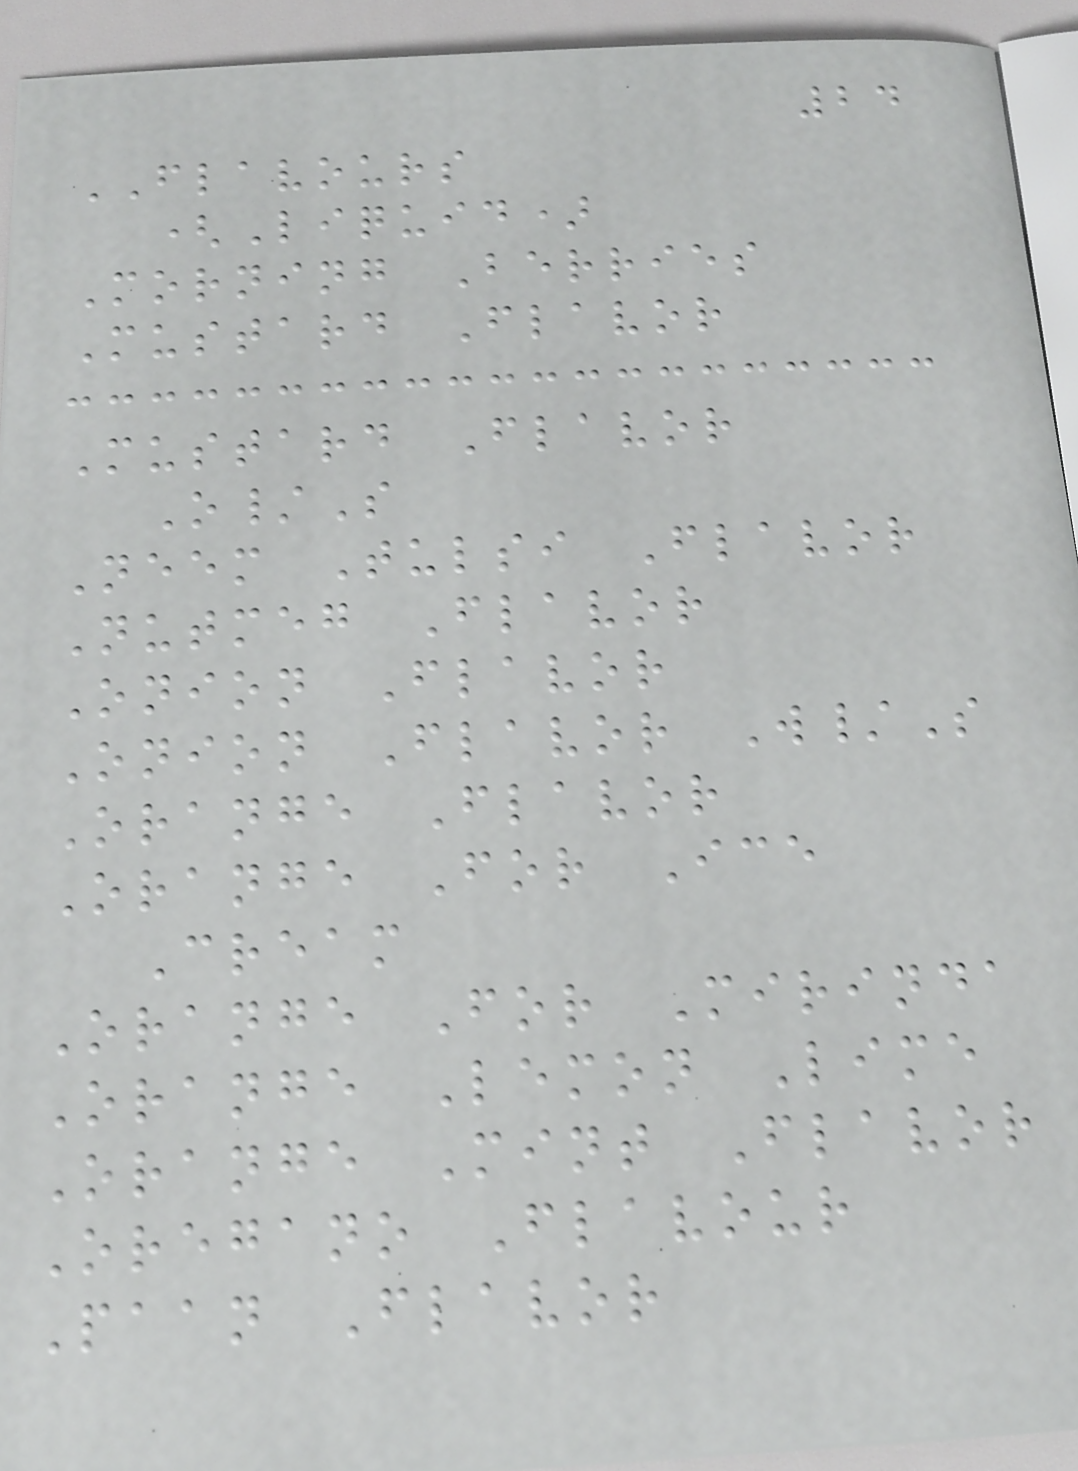24
FLAVOURS
(Liquid)
Morning Berries
Mustard Flavor
Mustard Flavor
O/S
Neem Tulsi Flavor
Nutmeg Flavor
Onion Flavor
Onion Flavor W/S
Orange Flavor
Orange For Ice
Cream
Orange For Mirinda
Orange Lemon Lime
Orange Mint Flavor
Oregano Flavour
Paan Flavor
